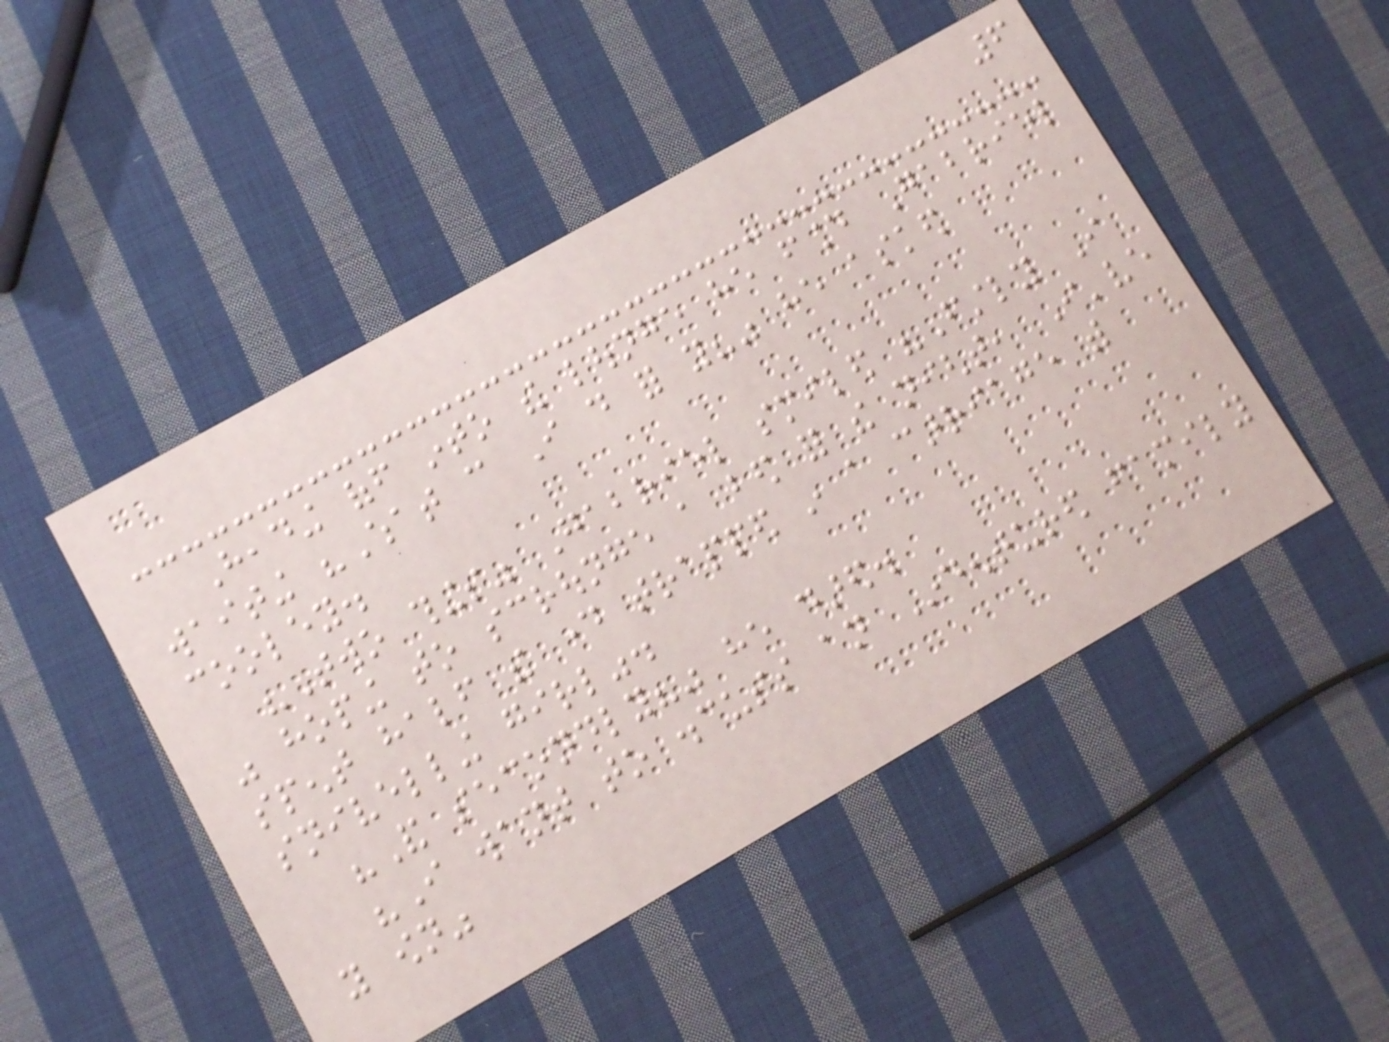6
Heading off into the lounge he found Gabriel
waiting "What can I do for you?" he asked
cooley.
"Two things" Gabriel smiled "Firstly I
was hoping to scrounge a bed for the night, I've
spent half the day trapped in a carriage with
snivelling girl".
"And secondly?" he dared.
"I want to discuss an Indentured family
you own"
